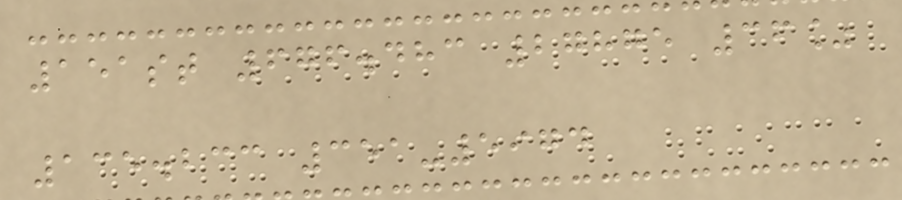151st 676.483 27875 36%
135.233 351-5974
